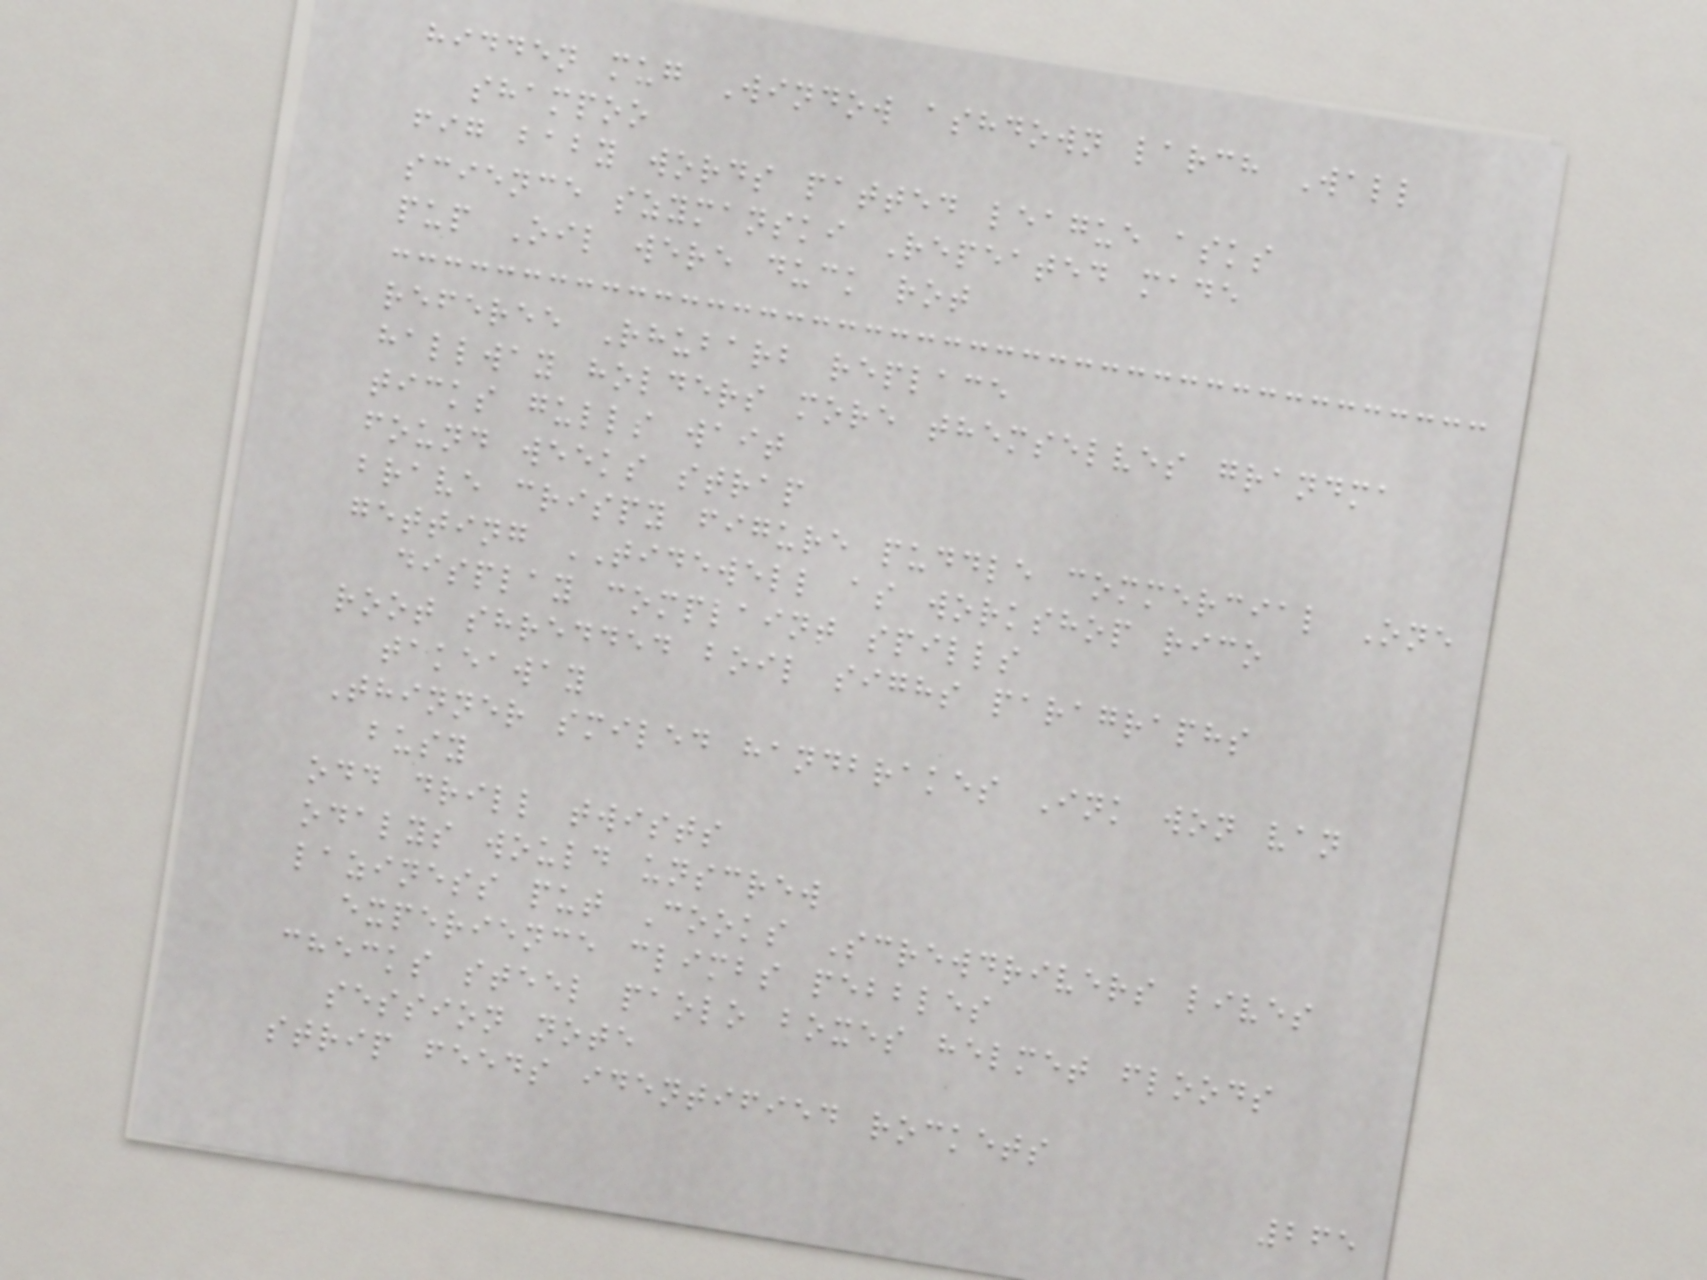hidden mug Window ashdown larch Wall
shampoo
fig baby words patted league asks
science szymanski Repeated made
pup Oil were duck rot
referee Rhubarb replace
hallway holders more themselves grandma
ticks gulls wait
found weeks strap
brave crispy figure puddle commercial One
getting TIDEWELL as workshop rico
display complaint spills
root shredded boil sighs paragraphs
takeaway
Thinner smiled handbrakes Ink won van
busy
odd drill twists
odalys would unscrew
laziness put Cooks Screwdrivers lives
experience climbs pebbles
checks steel paolo boxes helmet floods
session note
strip feeds identified rockets
265
